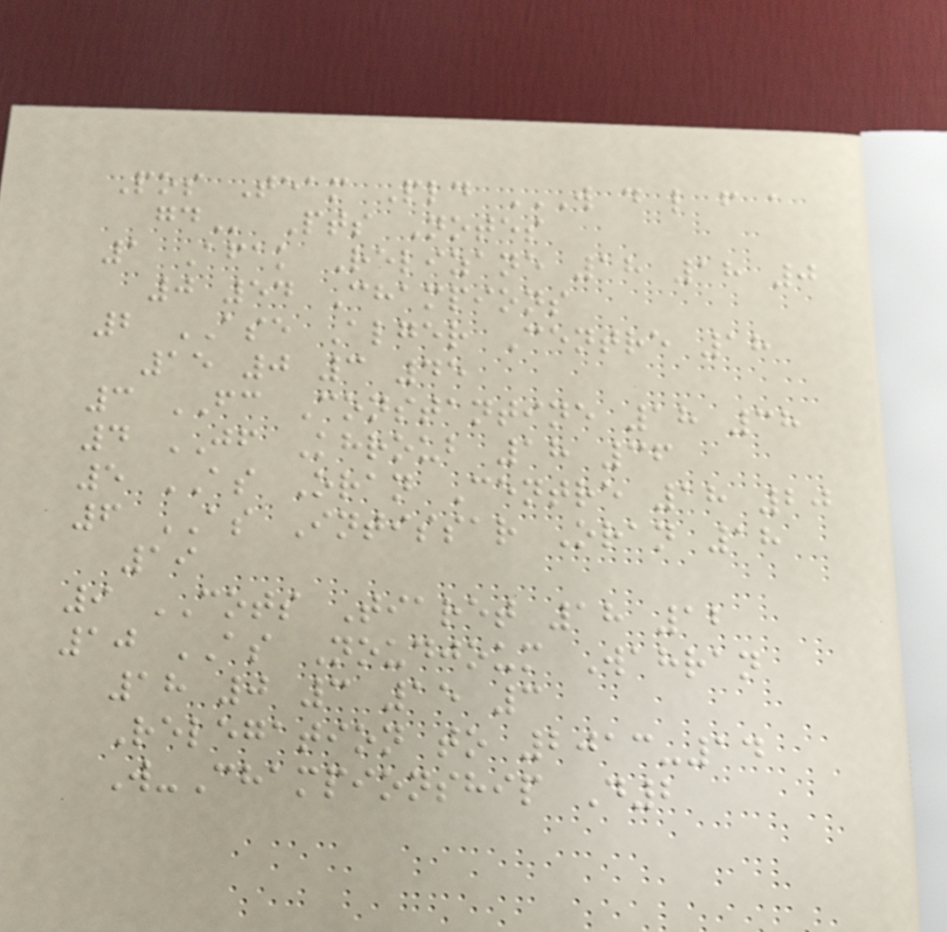Pos Team Pld W D L F A
GD Pts Notes
1 Afak Relizane 18 18 0
0 54 Champions
2 ASE Alger Centre 18
15 0 3 45
3 FC Constantine 18 38
4 JF Khroub 18 36
5 AS Oran Centre 18 20
6 AS Intissar Oran 18
19
9 COTS Tiaret 18 12
10 AS Noudjoum Wahran
18 0 3 15 3
Relegation to 2013-14
W-Championship D2
